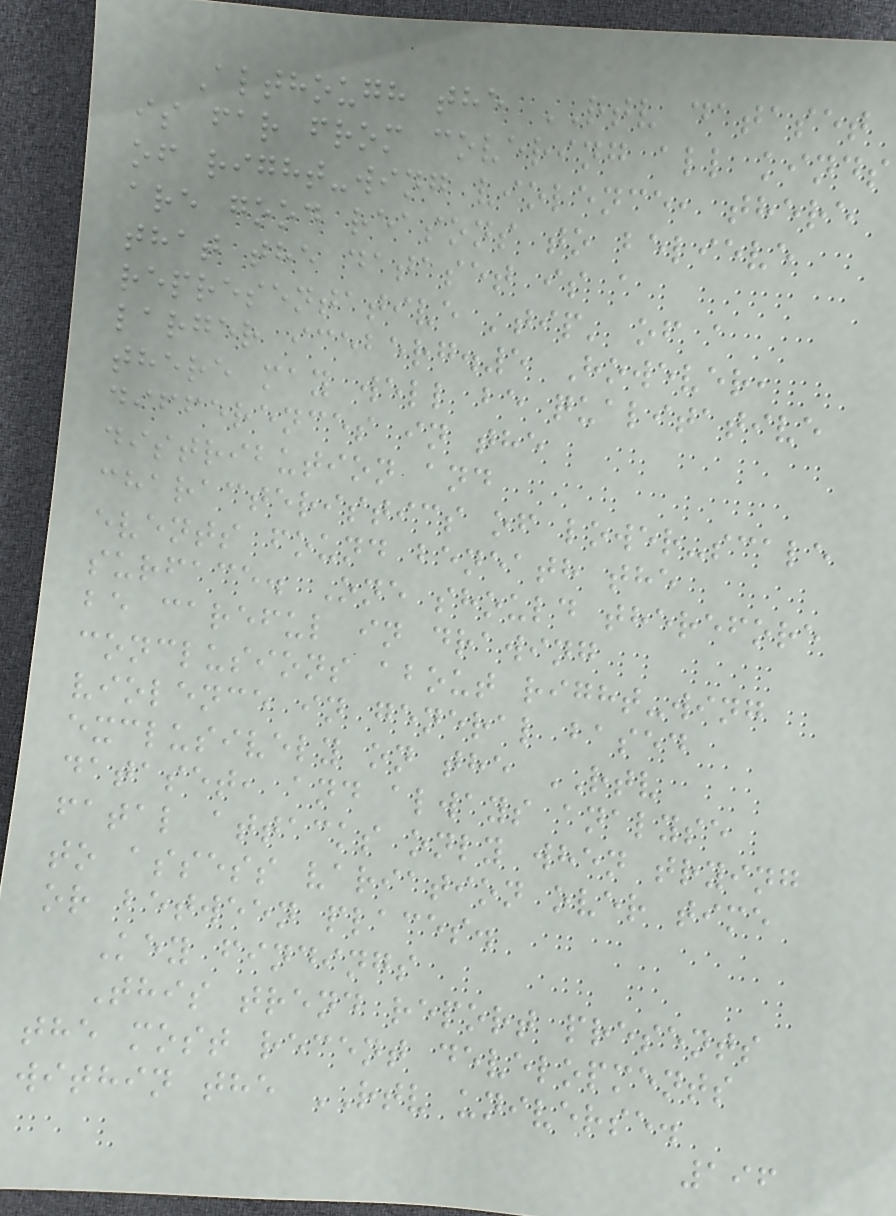Although the RTV dataset
is far from covering all kinds
of right-wing violence, there
are good reasons to believe
that the dataset is a
representative 'tip' of a
larger iceberg.5 However,
there may well be qualitative
differences in the
distribution and
characteristics of lower-scale
events found beneath the
surface. One should therefore
be careful in drawing
conclusions about right-wing
violence in general based
exclusively on the RTV
dataset, and always analyse
fatal attacks only when trying
to assess variation over time
or between places.
Key findings
This trend report presents
the most recent developments
within the RTV universe.
196
